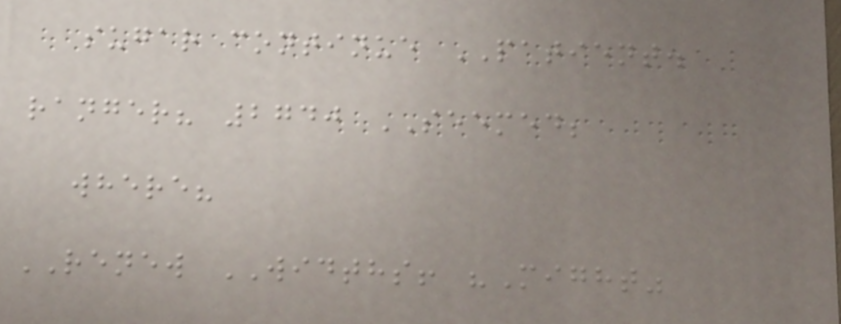sugar continue PATIENT.
ranger? 2740 SEEMED;
where?
RENEW WIDTHS! "Might"
